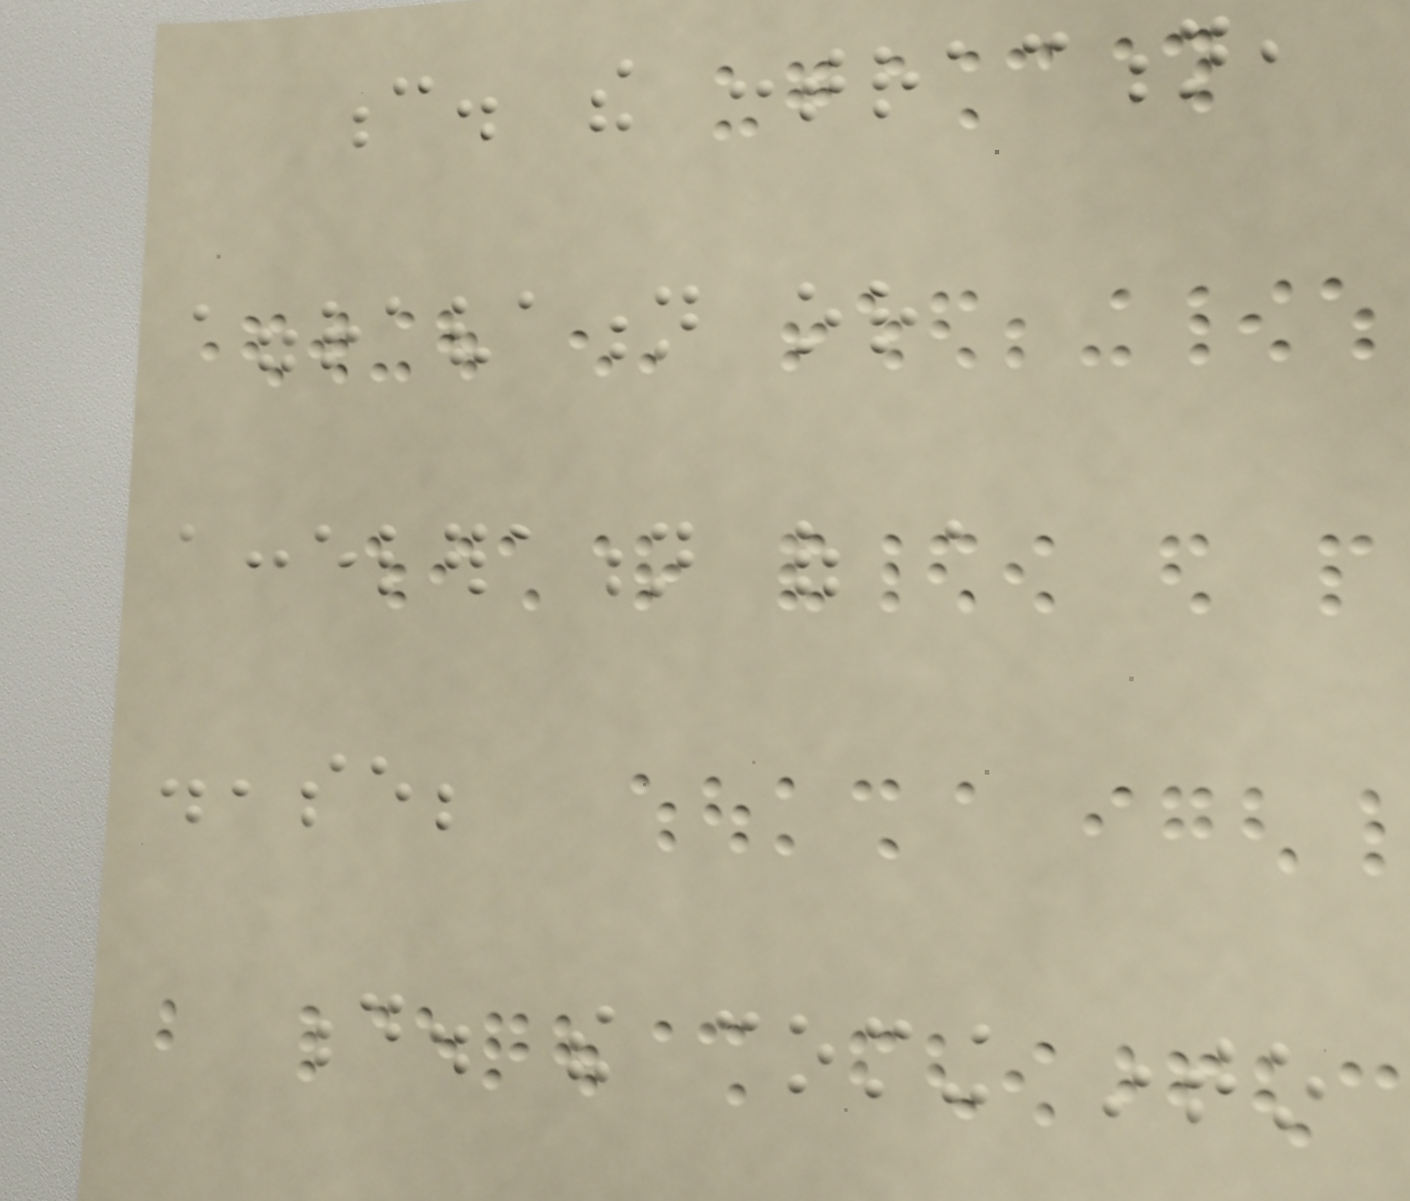c. the contraction,
aggravation or
acceleration of a
disease;
d. the coming into
